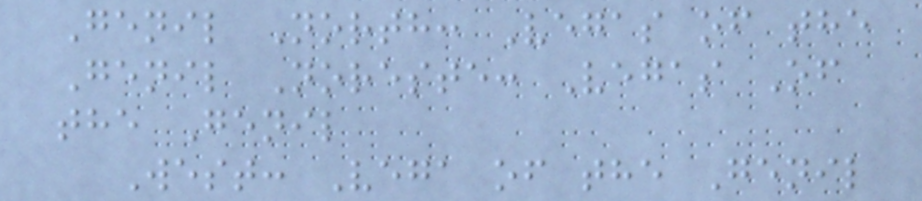Genil North: Vegas of the
Genil Noreste: Vegas Of
the Genil
West: Vega of the Genil
